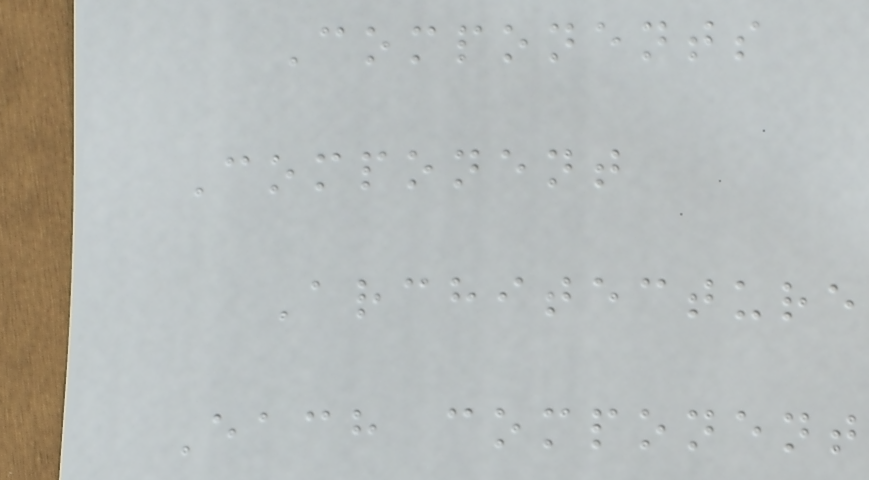Components
Component
Architecture
Each component
